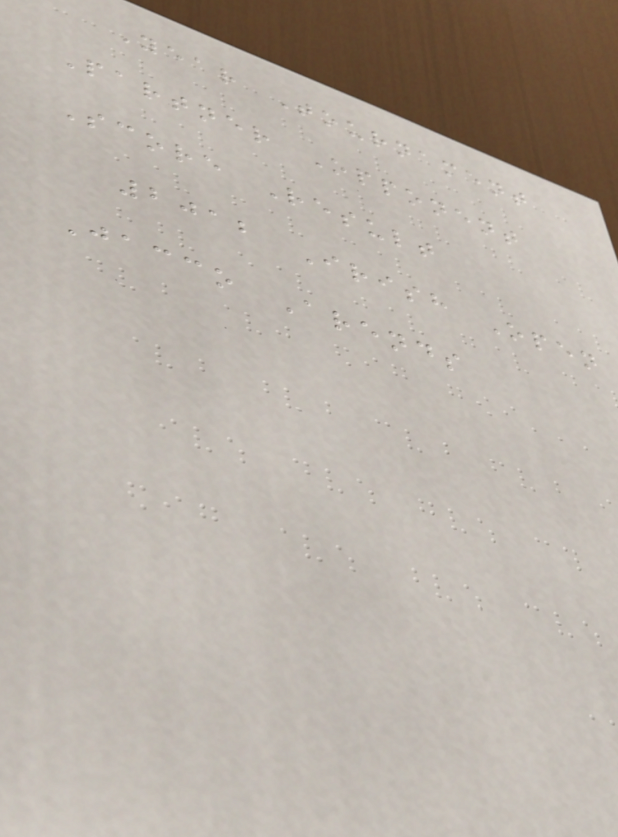Year Tournament
Partner Opponent
Score Result
2012 Irish Open
Jacco Arends
